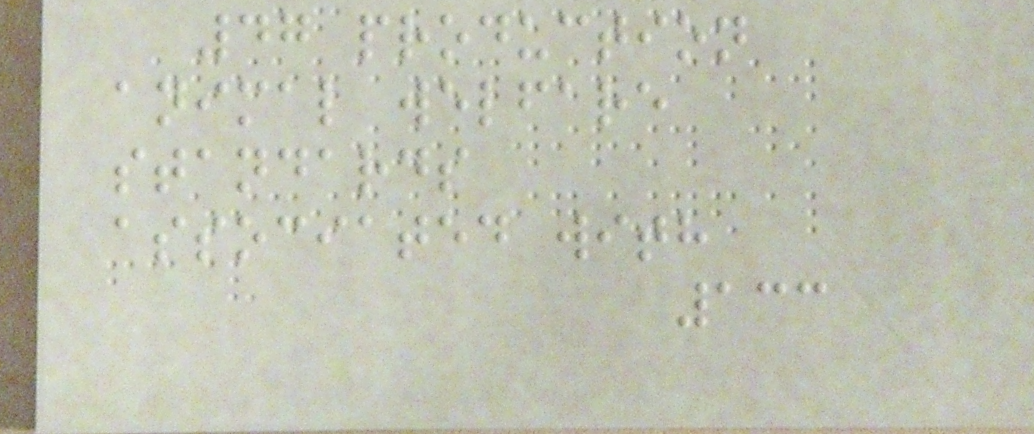47 production
animal welfare
standards
associated with
133
